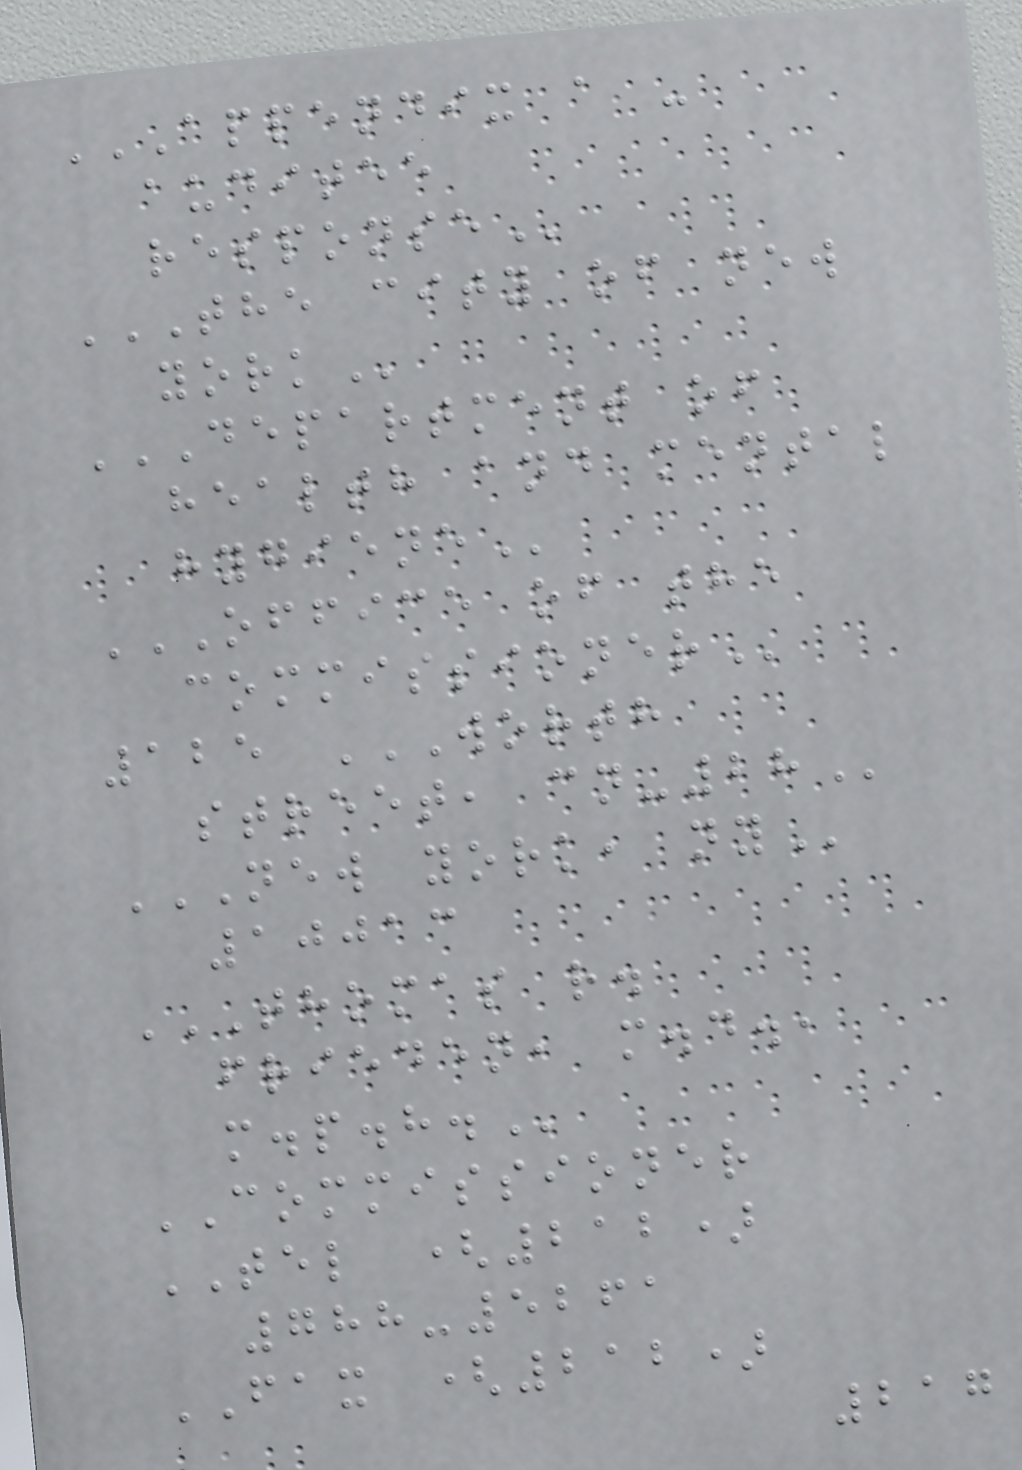APPENDIX A -
AUDITEE
RESPONSE
THE CITY OF NEW
YORK
DEPARTMENT OF
HEALTH AND MENTAL
HYGIENE
OFFICE OF THE
COMMISSIONER
125 WORTH
STREET, CN-28
NEW YORK, NY
10013
THOMAS R.
FRIEDEN, M.D.,
M.P.H.
COMMISSIONER
TEL (212)
788-5261
FAX (212)
217
